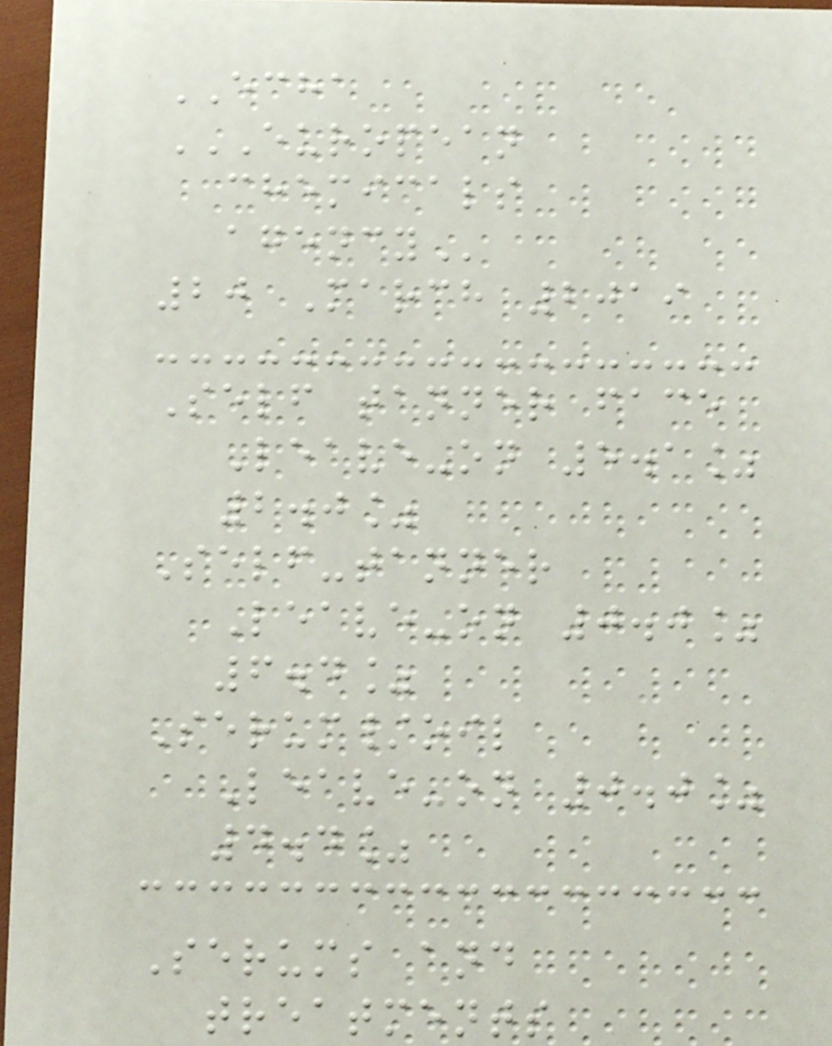ECHA
EUROPEAN
CHEMICALS
AGENCY
20 March 2019
Self tanner face
Leave-on 5.1%
2.0%
Self-tanner
Leave-on 0.0%
6.4%
Serum/oil
Leave-on 0.0%
4.4%
Serums and
treatments
